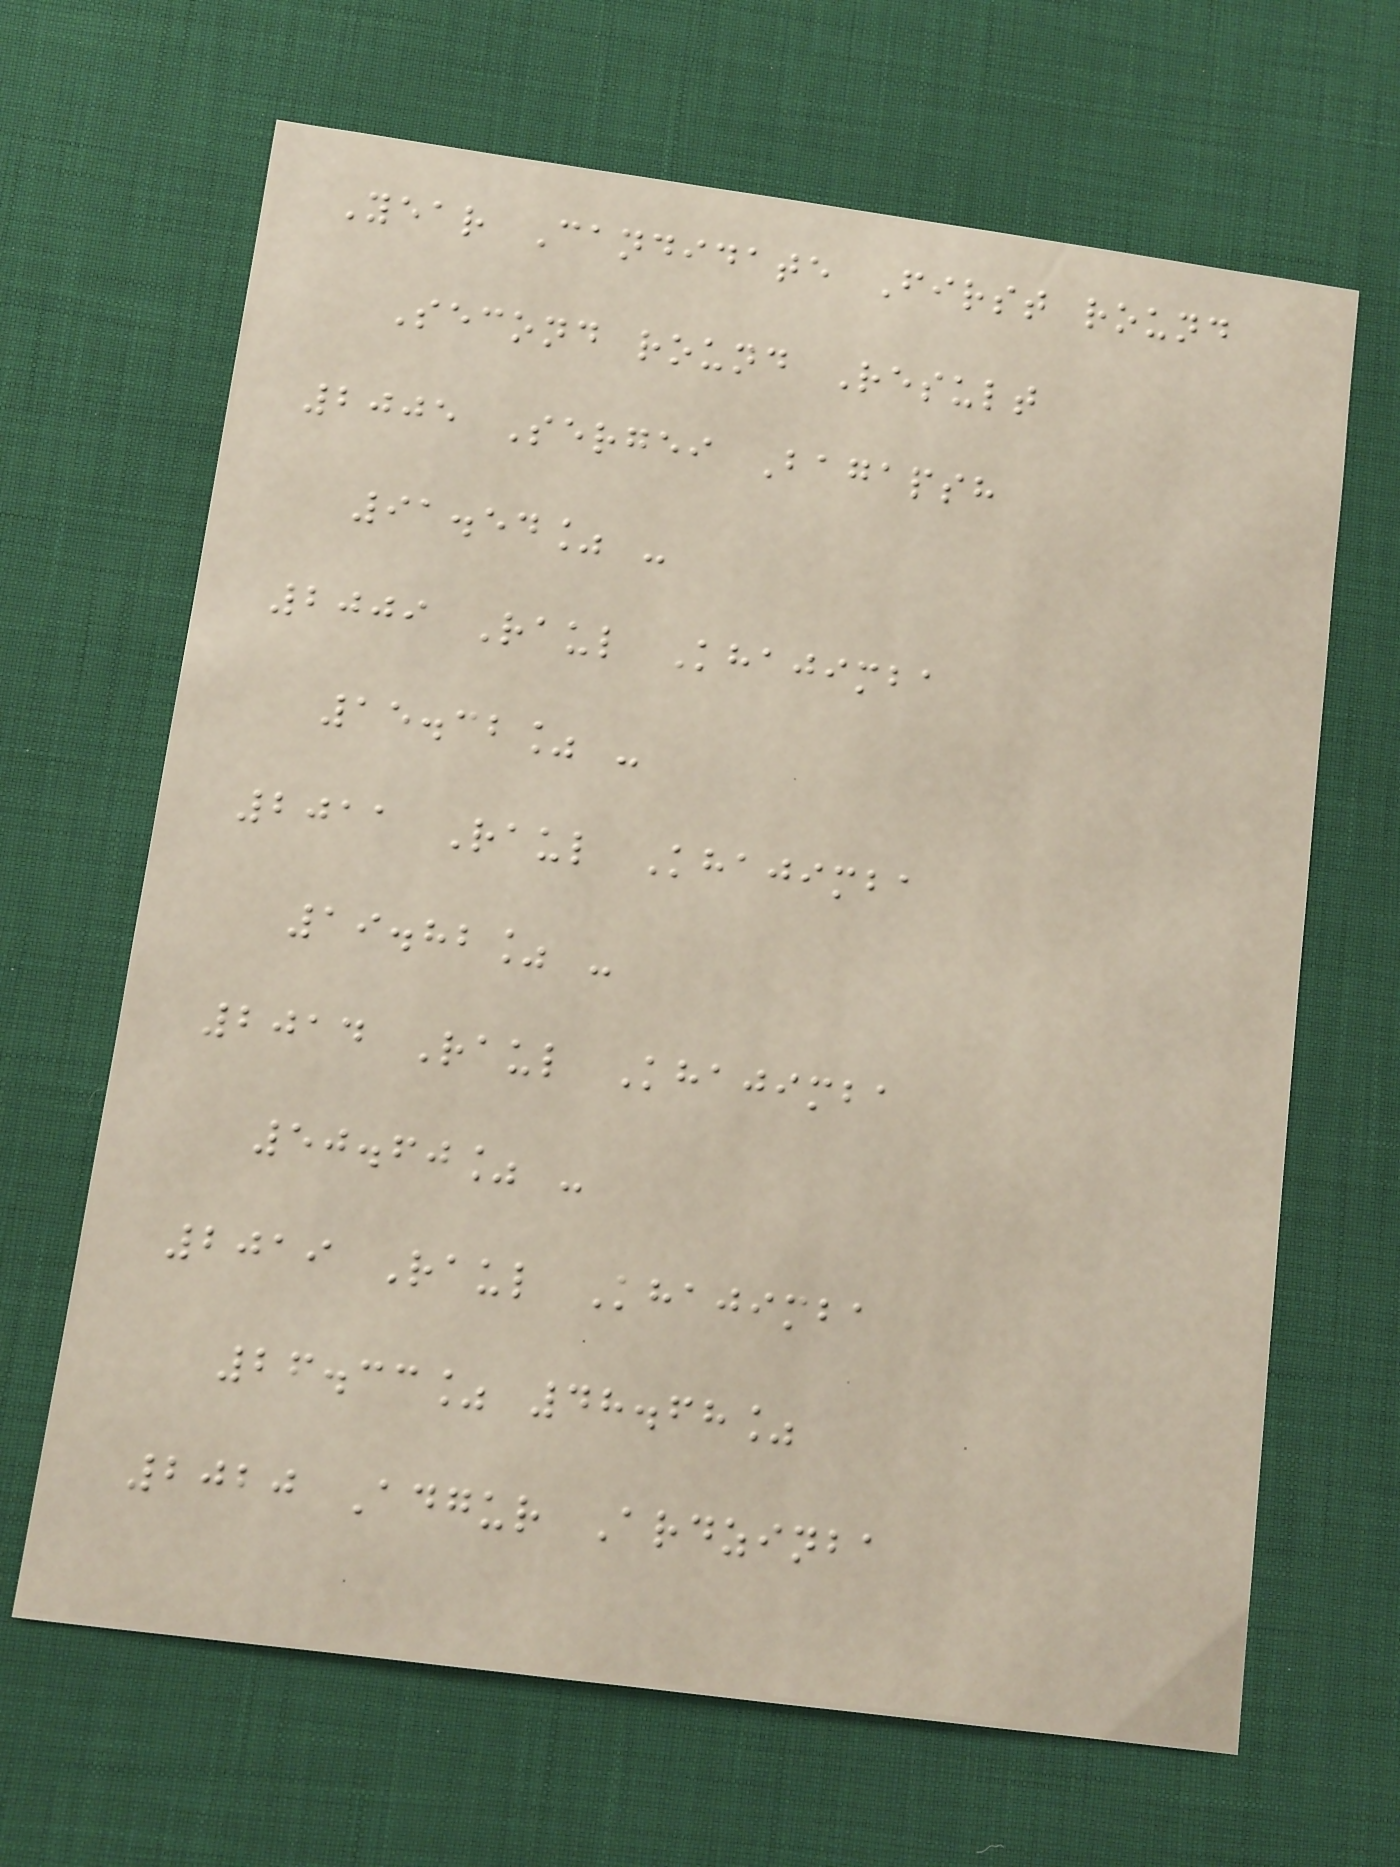Year Candidate First round
Second round Result
2005 Sergei Bagapsh
91.54% -
2009 Raul Khajimba
15.32% -
2011 Raul Khajimba
19.82% -
2014 Raul Khajimba
50.60% -
2019 Raul Khajimba
26.33% 48.68%
2020 Adgur Ardzinba
